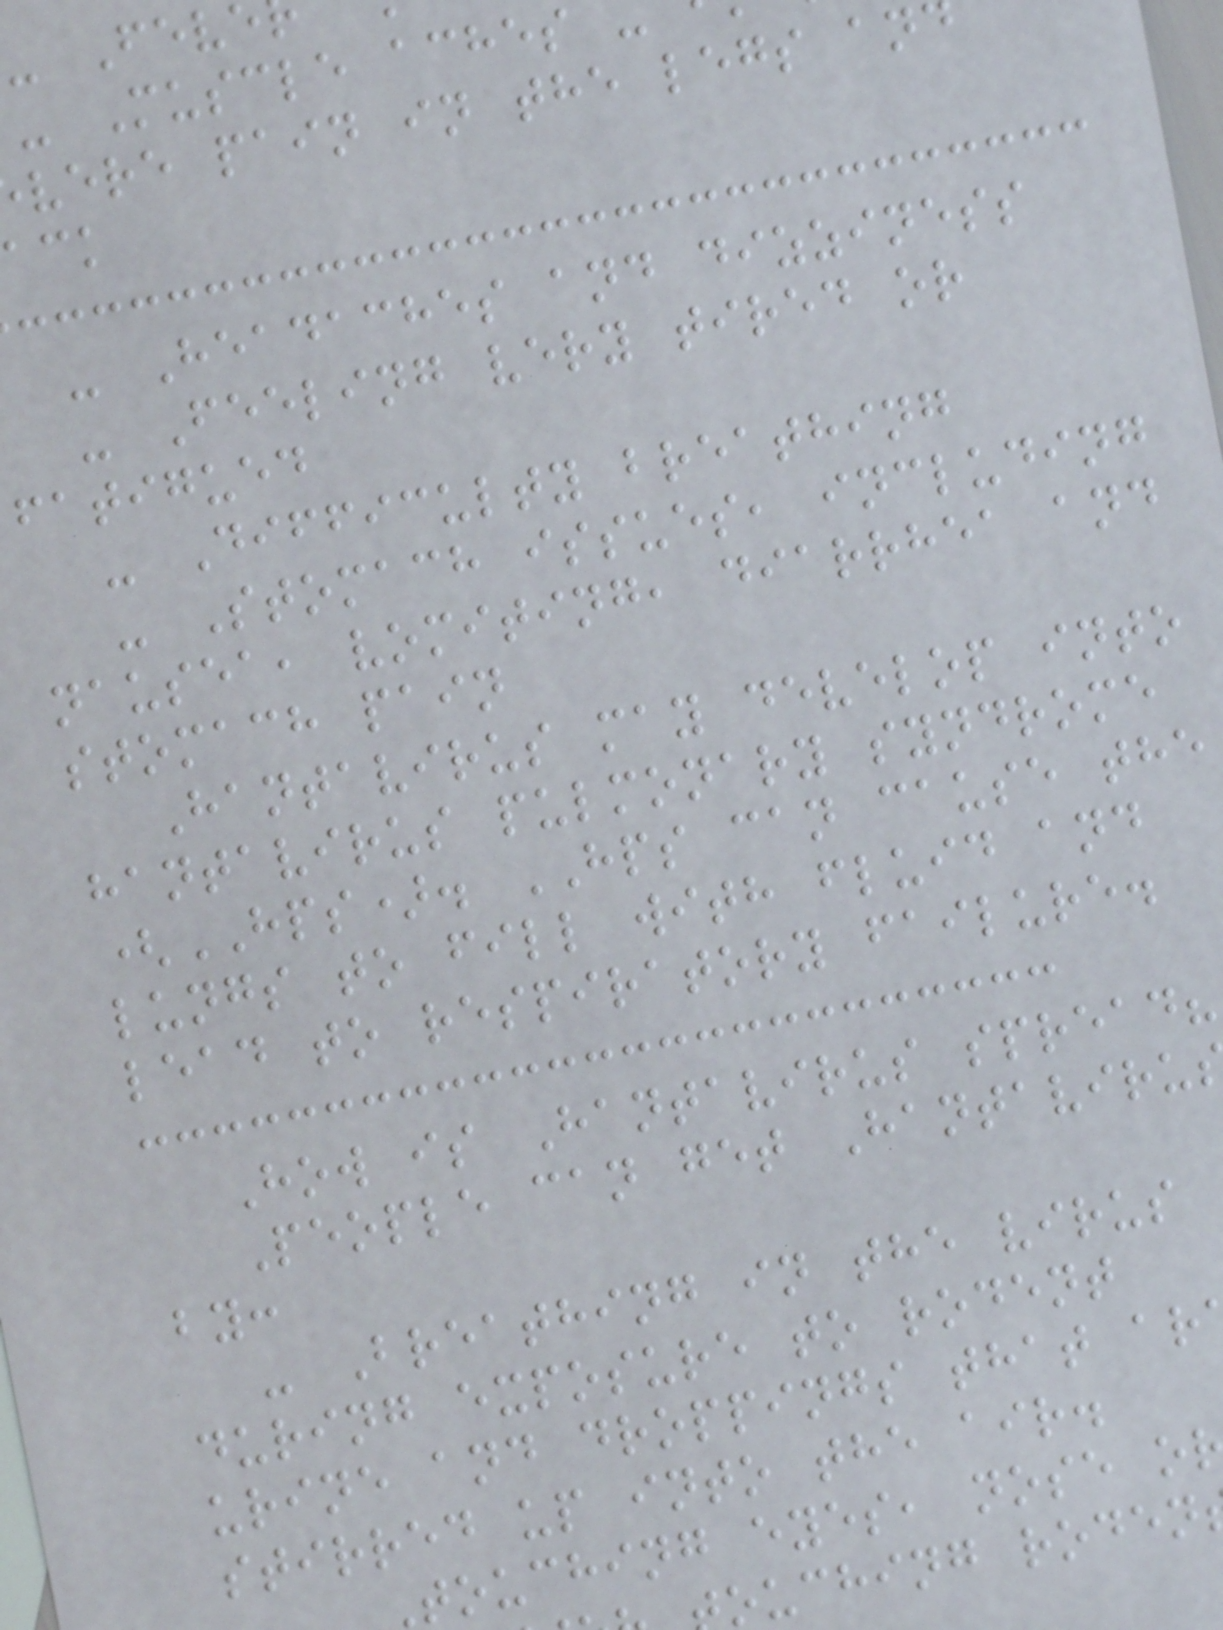- Fev
- Muscle aches
vere pain in the legs an
- Headaches and dizziness
- Feeling very tired or
fatigued
- Difficulty breathing
- Stomach issues, including
nausea, vomiting, diarrhea and
stomach pain
Hantavirus may develop into
hantavirus pulmonary syndrome
(HPS). HPS can cause the
lungs to fill with fluid and
lead to respiratory failure.
How is Hantavirus spread?
People can get Hantaviru
by:
- Breathing in the virus
during exposure to rodent
urine and droppings that ar
stirred up into the air.
touching eyes, nose o
ouching roden
